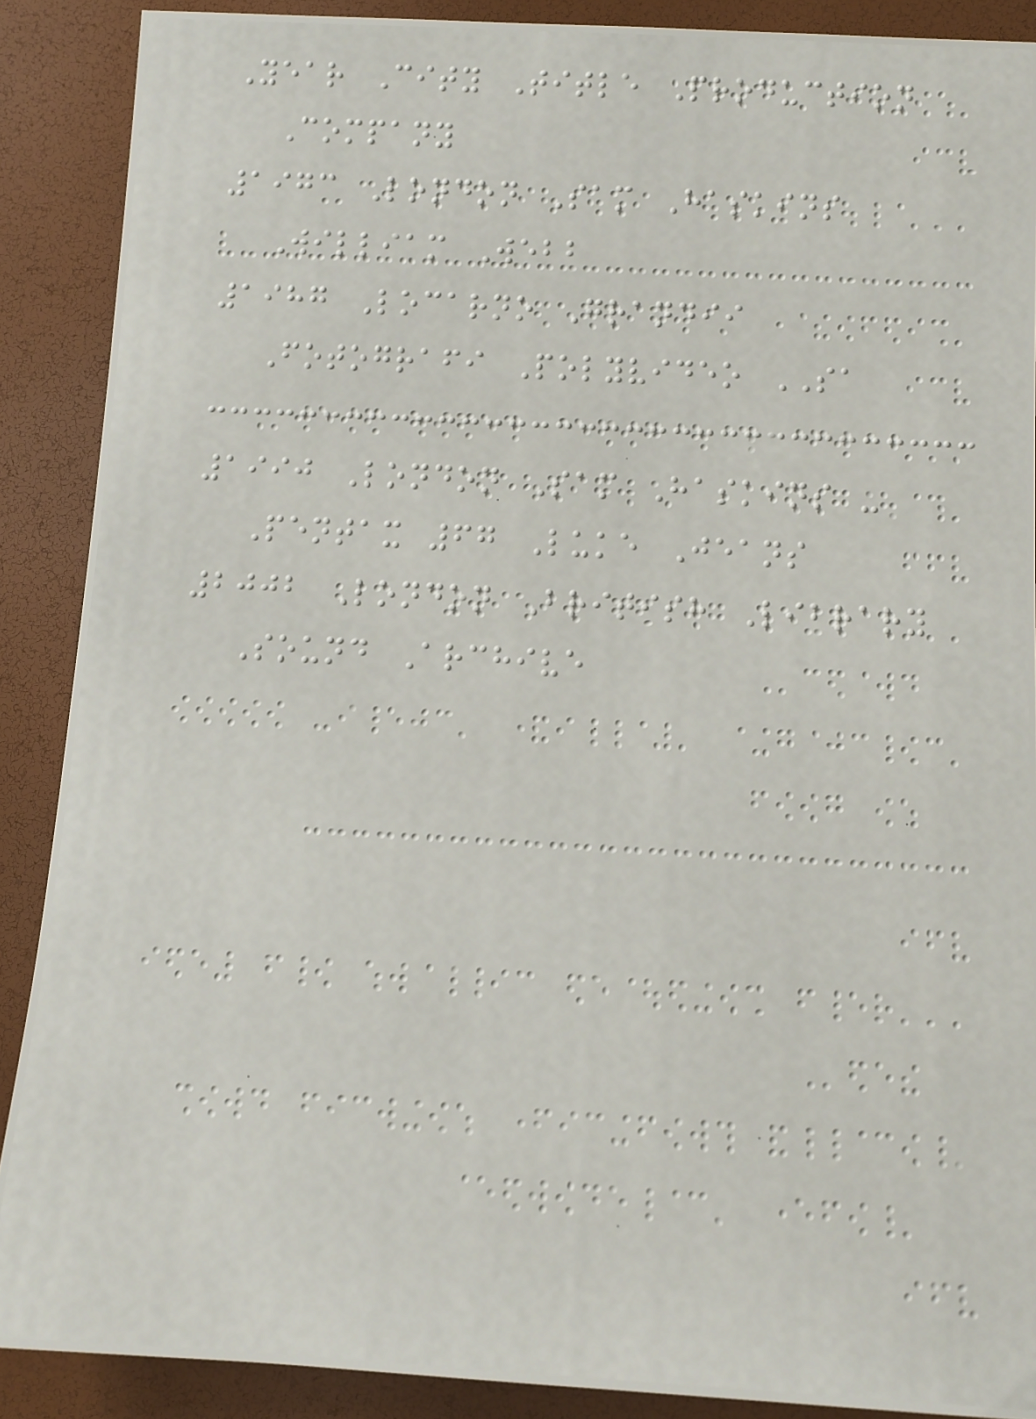Year City Title Production
Company
1973 London Sam Haskins
William Webb
1987 Locarno Grandii
Fotografi Polyvideo SA
1990 London Sam Haskins -
Pentax 67 Luke Jeans
2002 London British Library
Sound Archive
